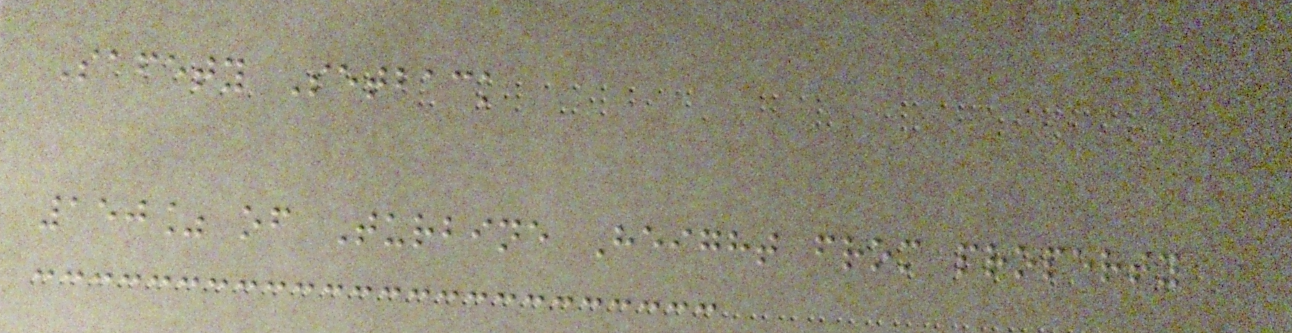Safety Setback
150% of Turbine Height from property
